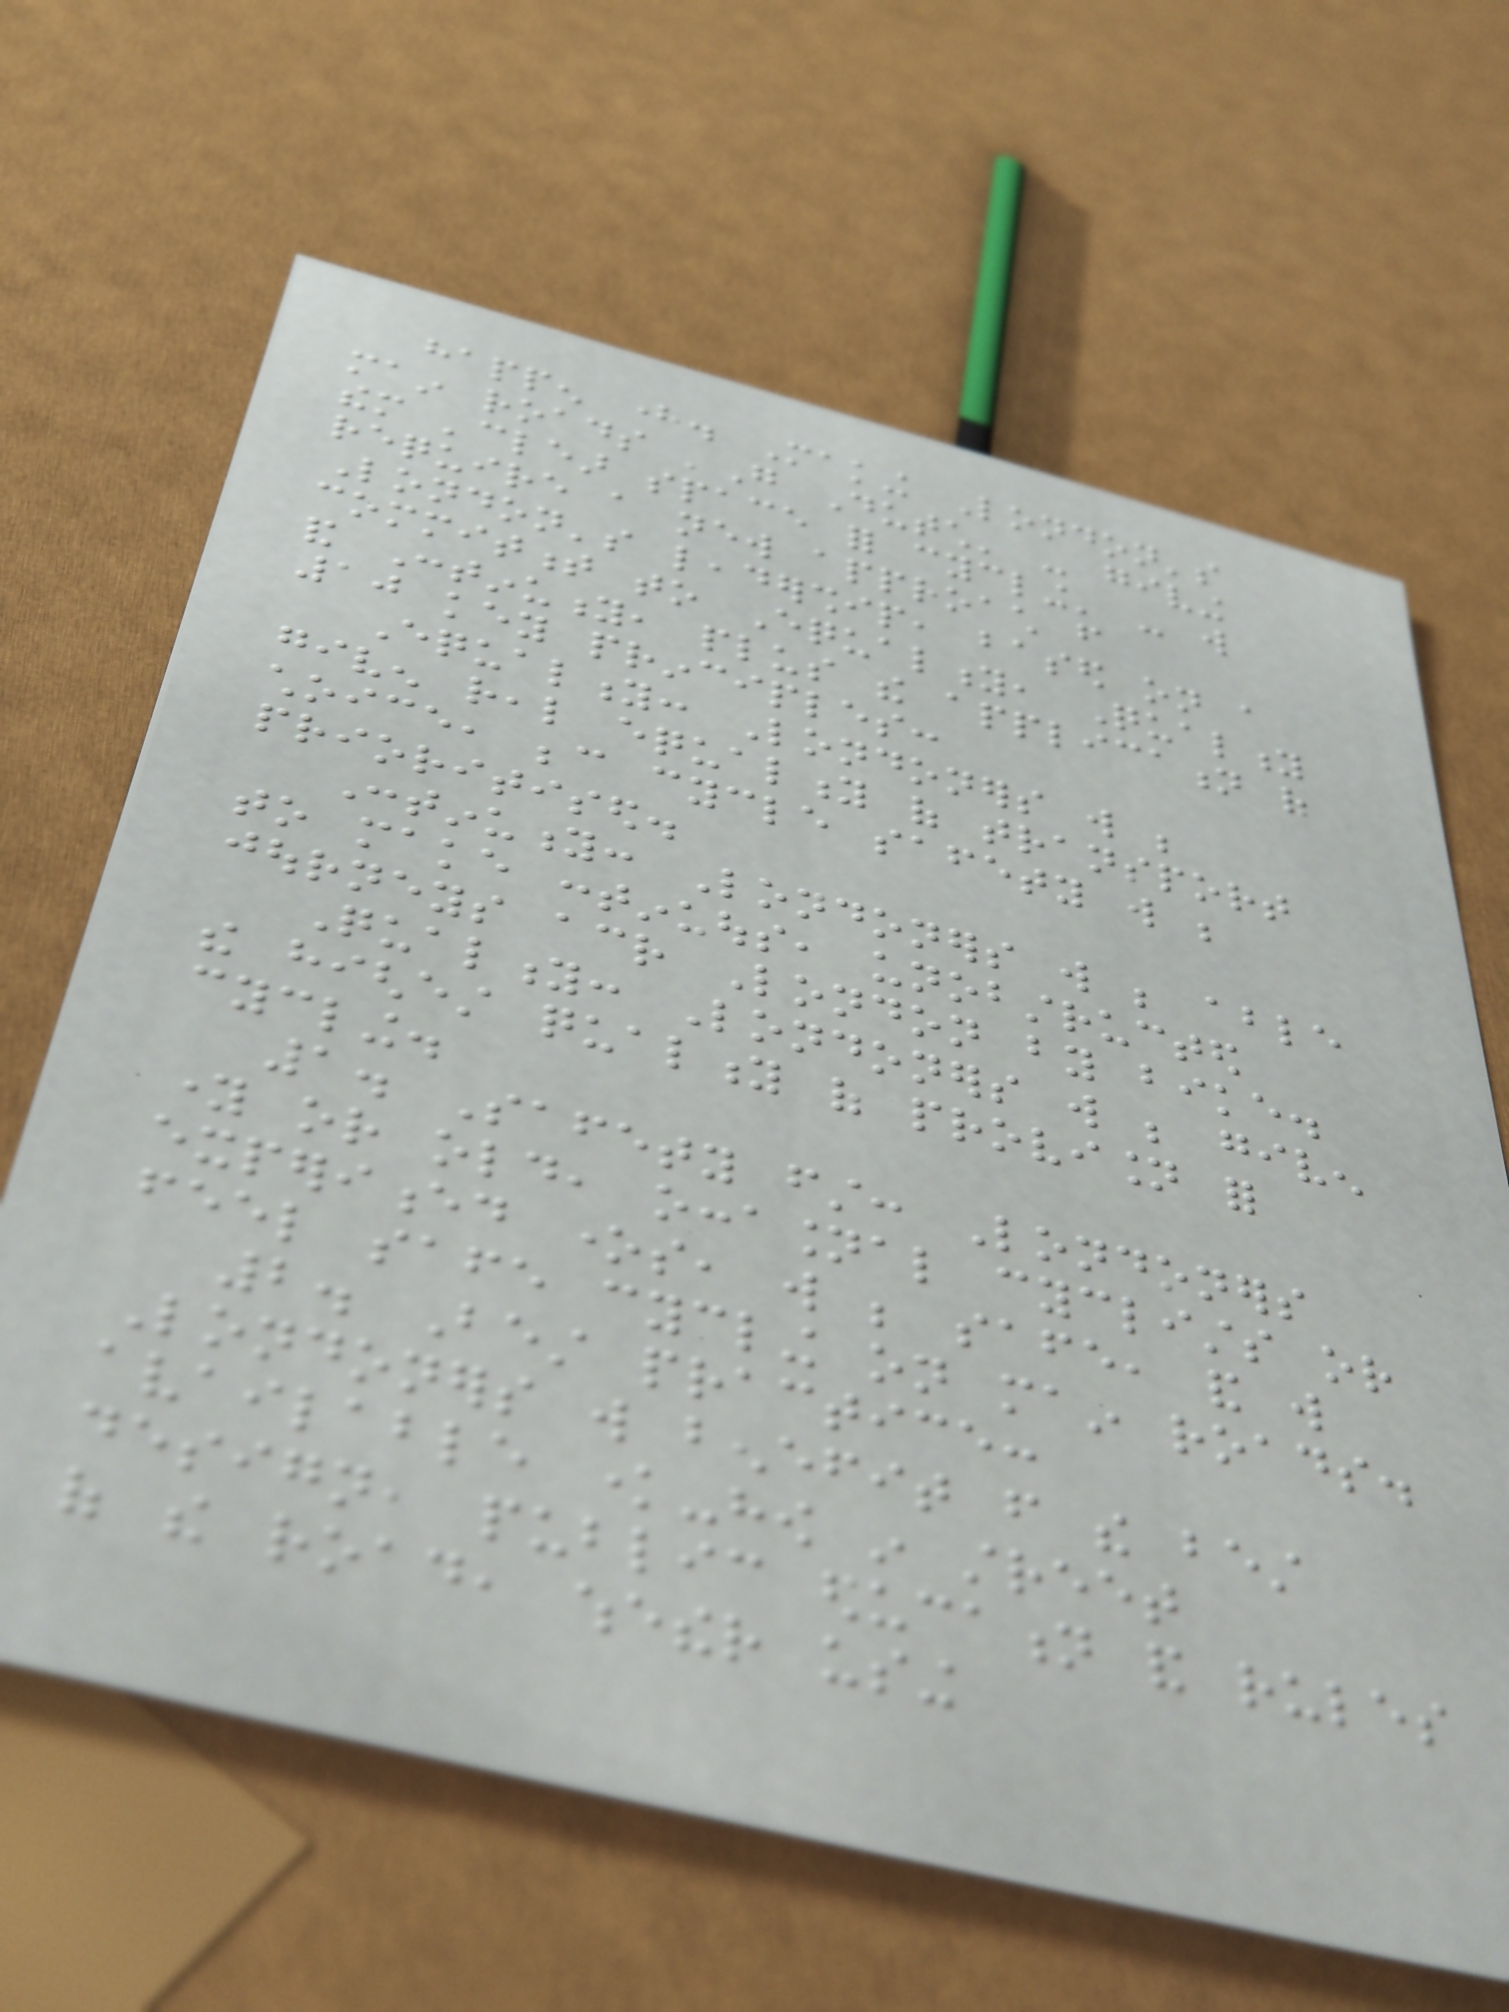happen here. Making London's
main roads 'Go Dutch' - giving
them 'clear space for cycling' - will
require a new approach from
London's leadership, based on a
commitment to Equality, Quality
and Continuity, plus the application of
10 key principles:
Equality: Londoners will be
given real equality of transport
choice, because cycle safety will be
prioritised.
Continuity: Londoners will be able
to make continuous, unobstructed
journeys across London by bike.
Quality: Londoners will be given
the highest quality of provision for
cycling.
1. Safety first: Londoners
young or old, occasional cyclists or
experienced ones, will be safe, and will
feel safe cycling on main roads.
2. Best practice:
Londoners will benefit from the best
available know-how in street
design, public education and rules
of the road, whether using
